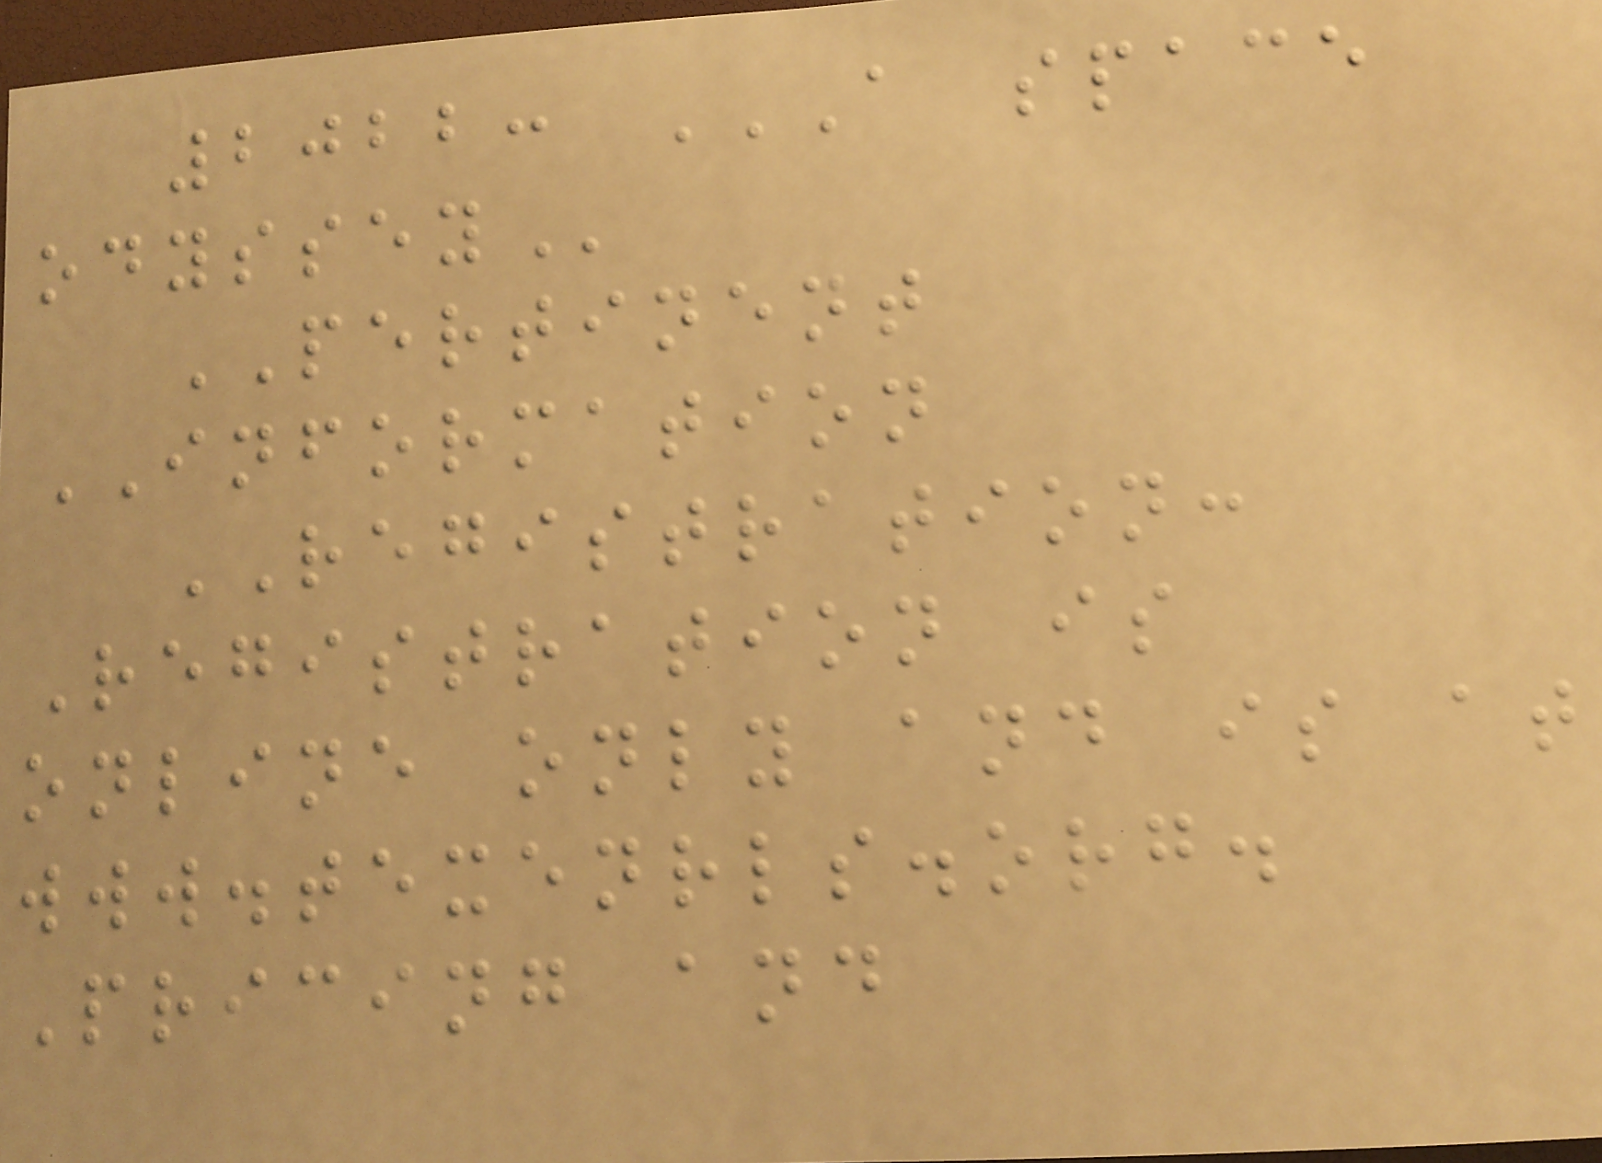2022: A SPACE
ODYSSEY
PERTINENT
INFORMATION
REGISTRATION:
Registration is
online only and is at
www.texenrls.org.
Pricing and
